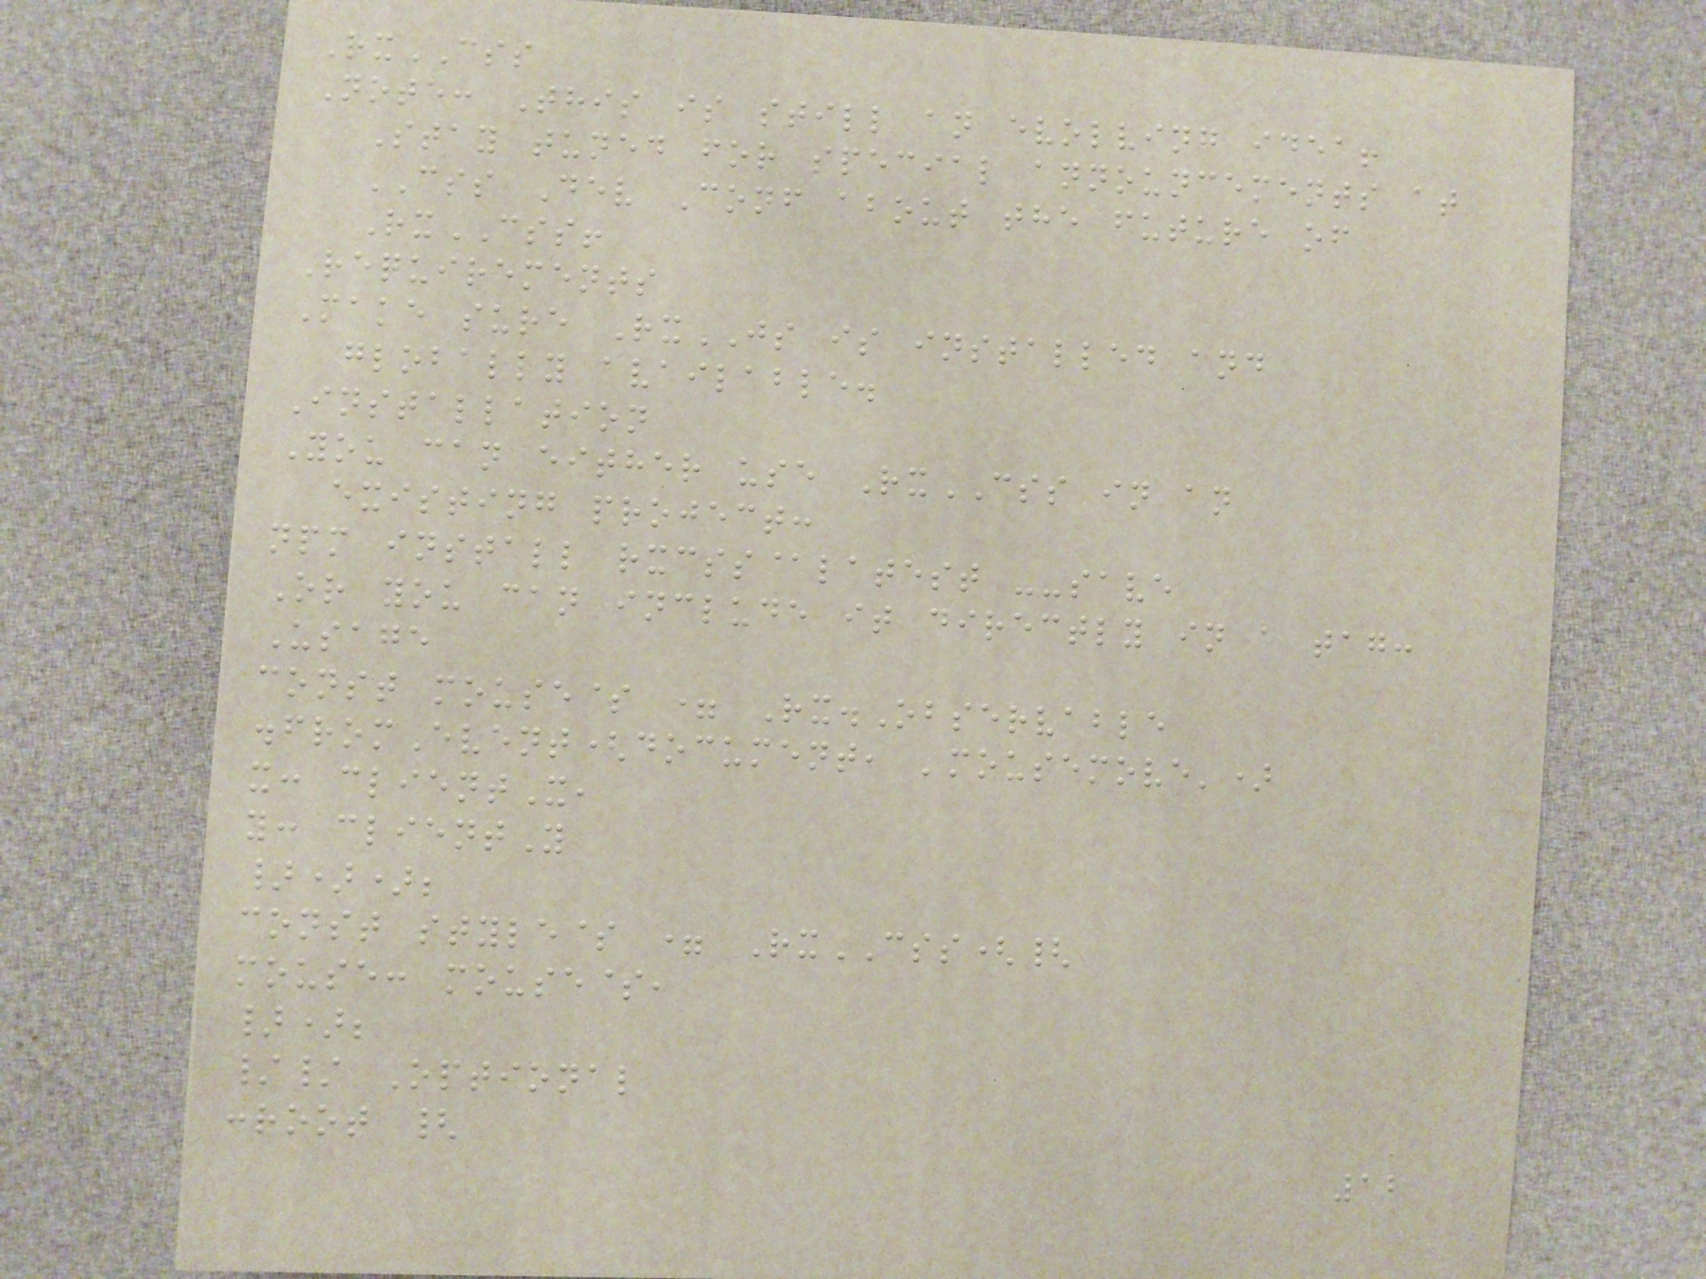RxCSS
Note: This is still an evolving idea!
Stay tuned for special announcements at
CSS Dev Conf about the future of
RxCSS!
Requirements
Make sure RxJS is installed and
globally available.
Installation
You can either use RxCSS in an
existing project:
npm install rxcss@latest --save
Or you can include it directly in a tag:
Usage
const mouse$ = Rx.Observable
.fromEvent(document, 'mousemove')
x: clientX,
y: clientY
}));
const style$ = RxCSS({
mouse: mouse$,
});
// Optional
:root {
12
